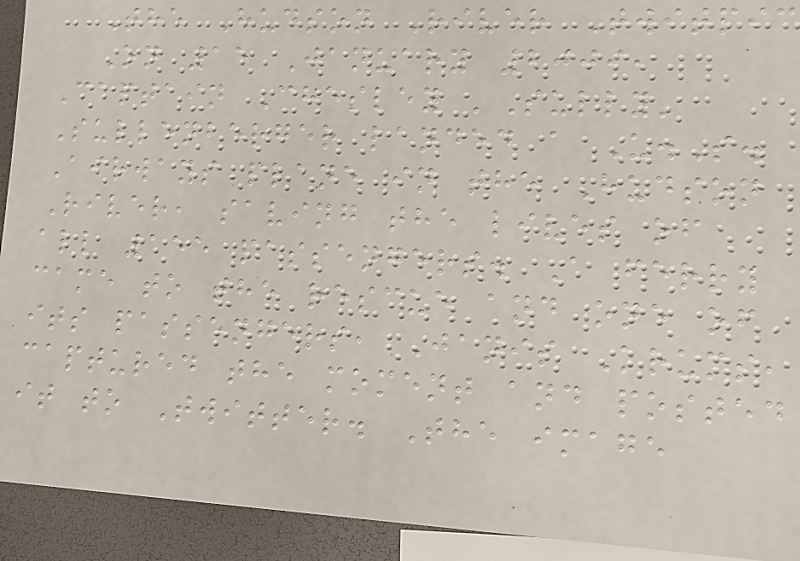The Hudson River Twitpic
On 15 January 2009,
Captain Chesley 'Sully'
Sullenberger landed a U.S.
Airways plane in the Hudson
River, saving the lives of
all 155 passengers. A ferry
came to the rescue and one of
its passengers, Janis Krums,
captured the moment and posted
it to Twitter. The image
